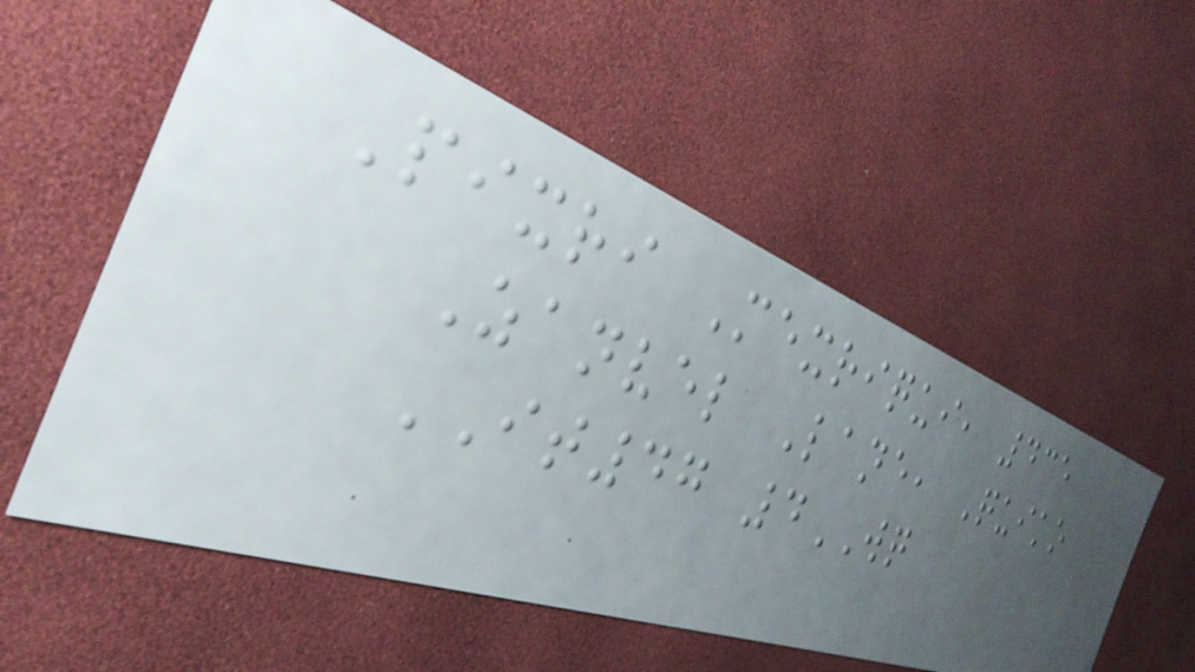Pixri Mexriqui, 435
Zanvel Lane, Quiko
IT47 4WQ
